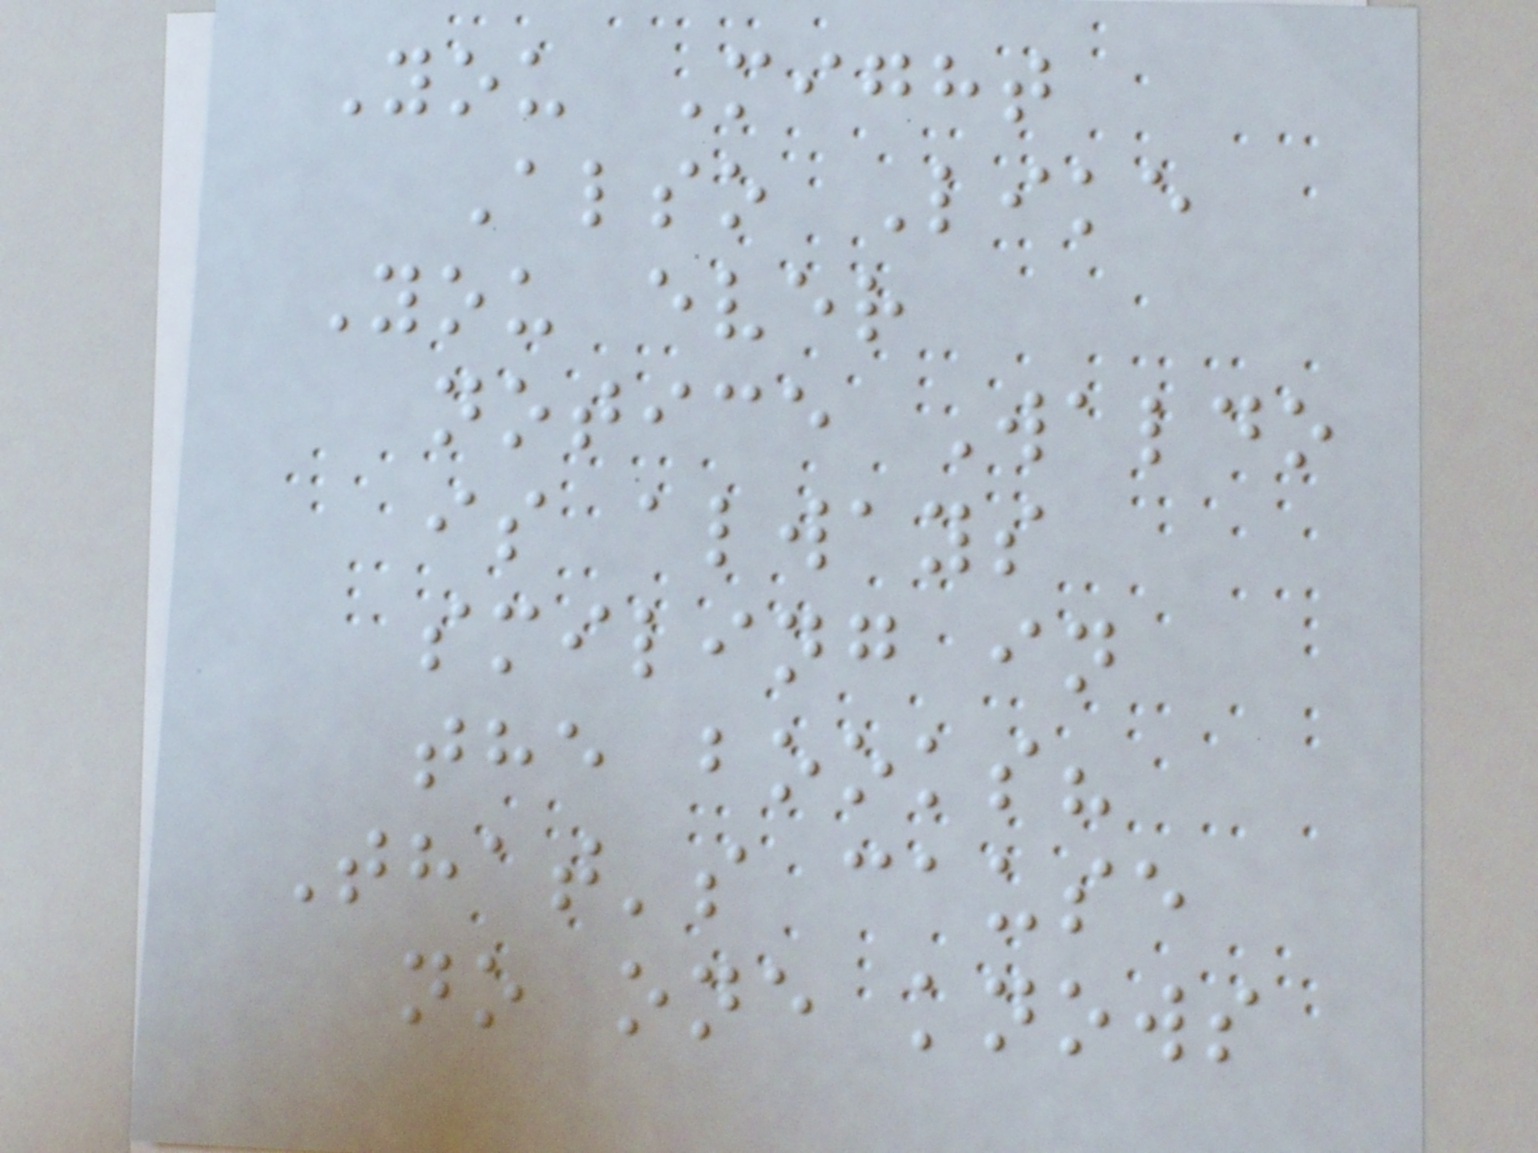You Might
Also Like
You ever
notice Waldo
is always
smiling in
the books?
That's cause
no one knows
